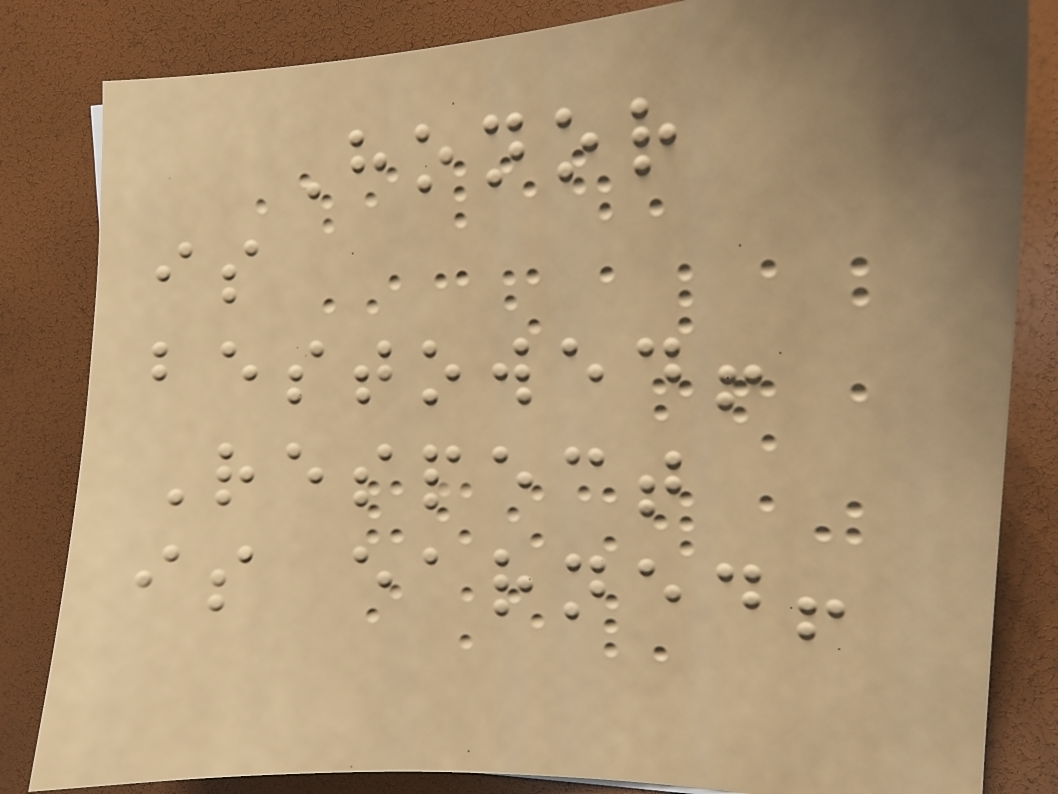Honor
is
bestowed!
Respect
is earned!
